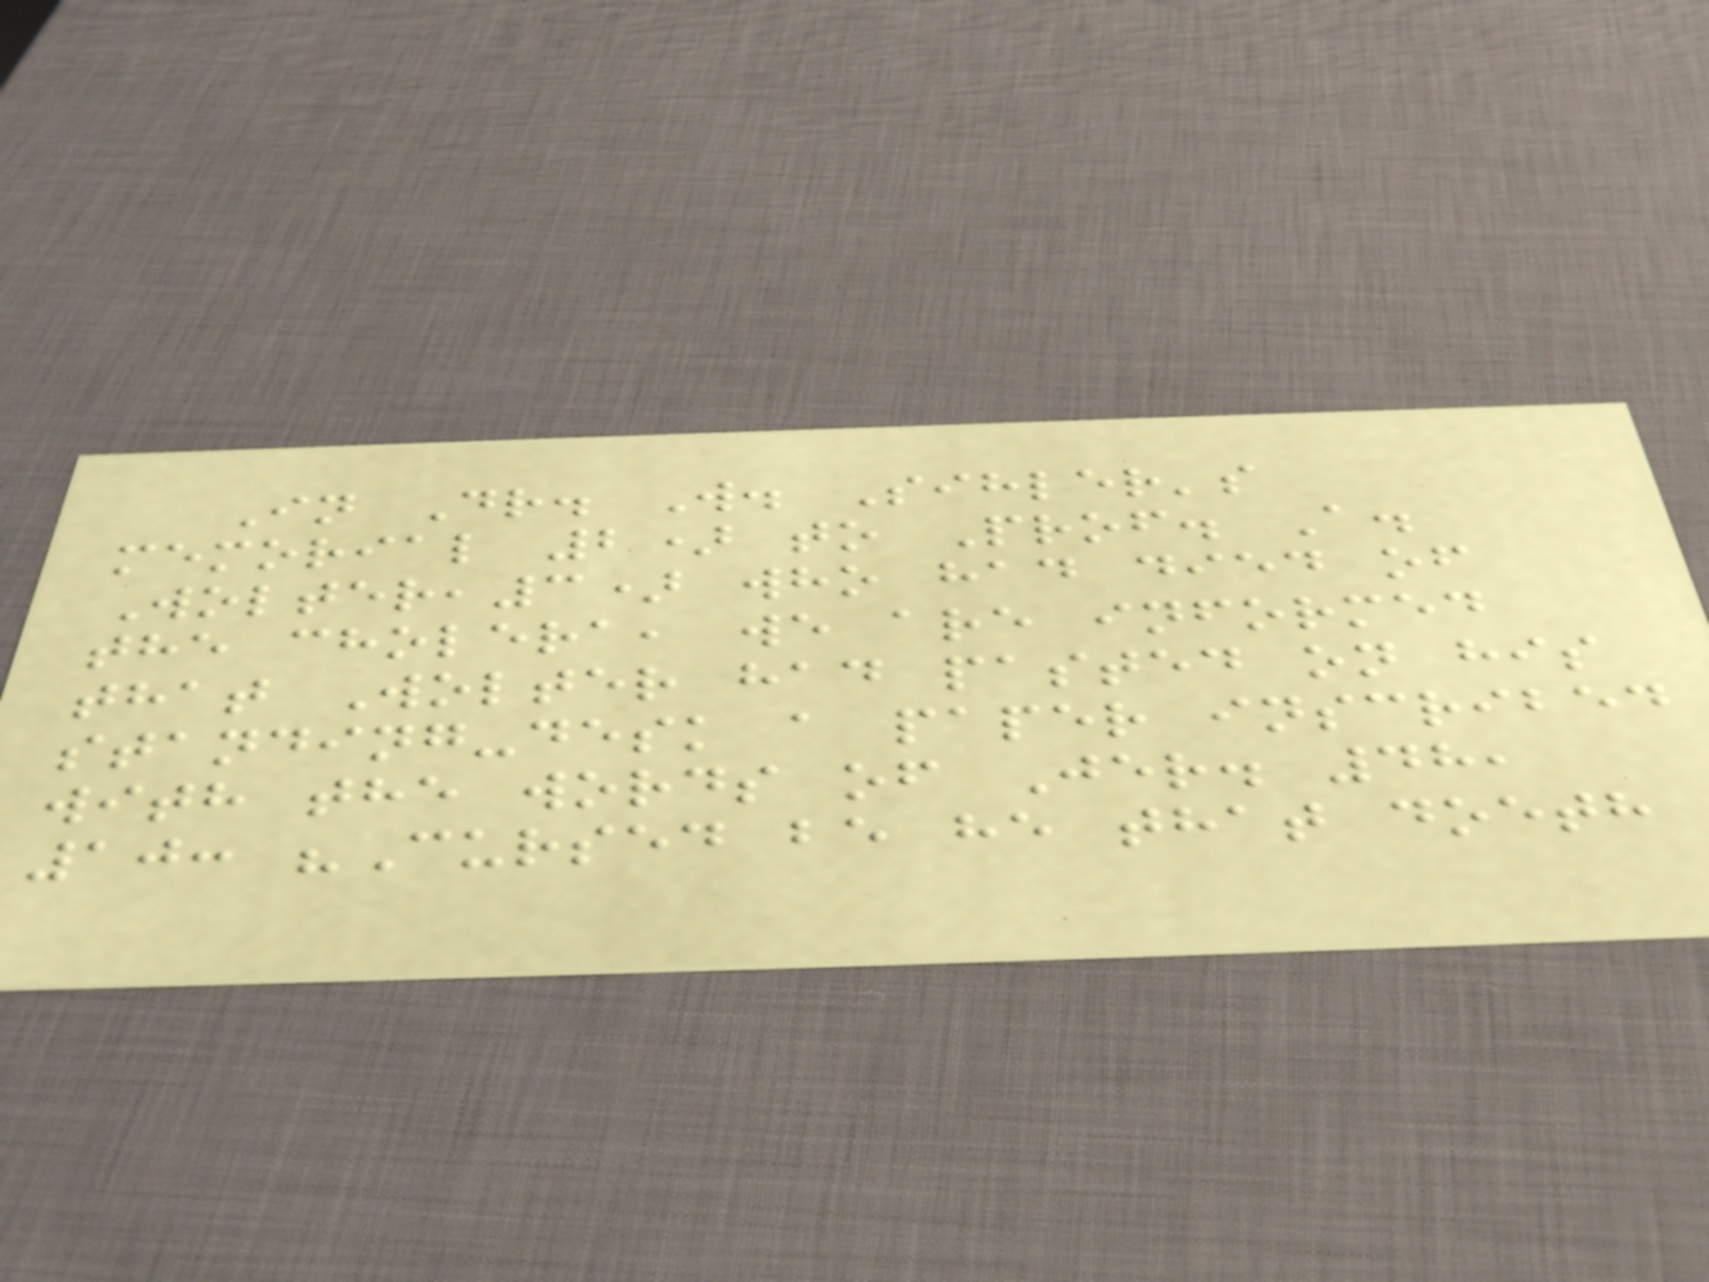In Dr. W. Sihler's
memorial 2) to Prof. A.
Wolter,3) who had died of
the cholera, we are informed
that Wolter had pasted on his
standing-desk a paper inscribed
with the words of Jer. 48,
10: "Cursed be he that doeth
